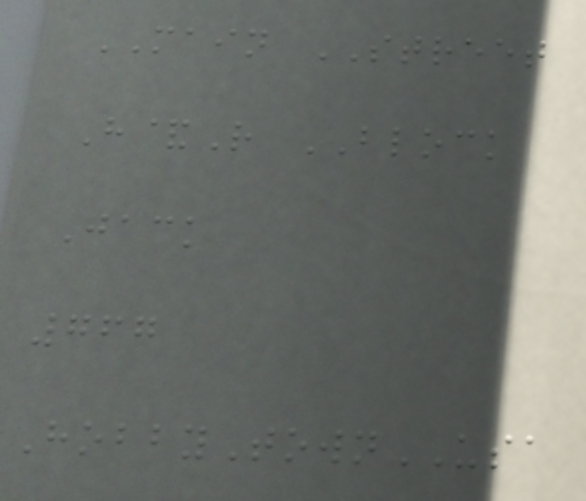MAIN STREET
H&R BLOCK
Jack
767
HobbyTownUSA
